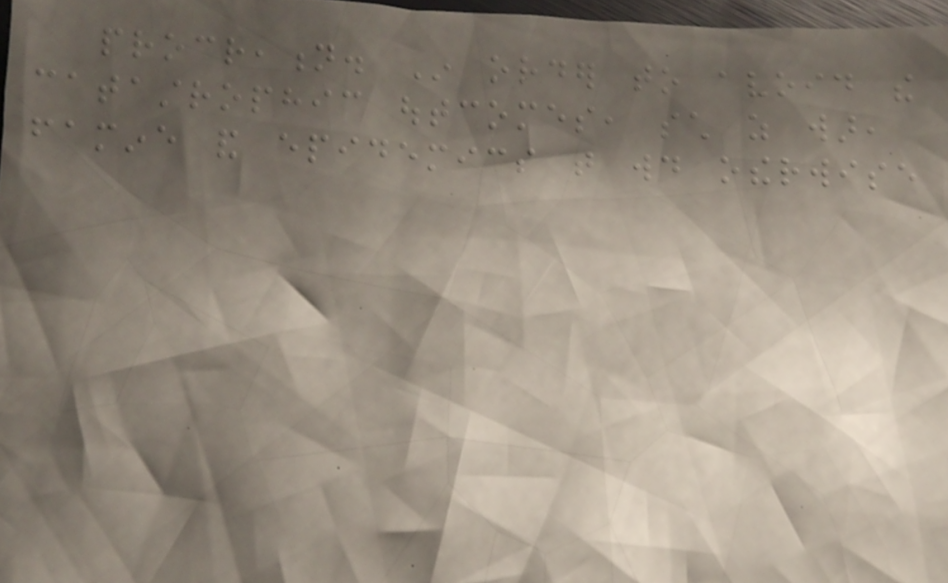procreation. In order to avoid the
catastrophic outcomes, such as war,
famine and epidemics that would otherwise
